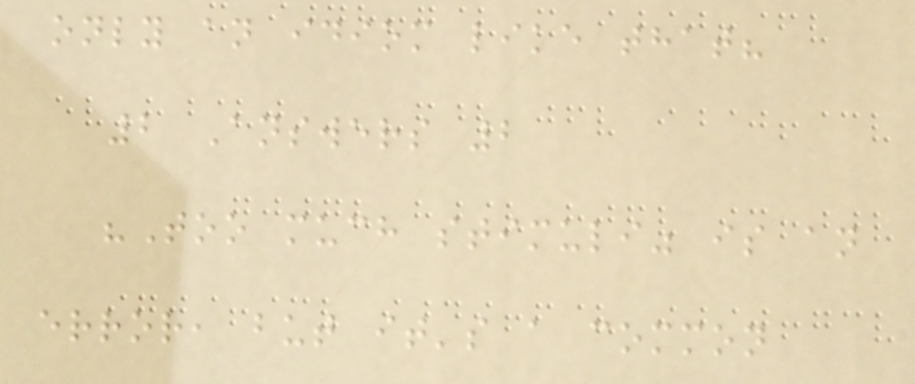only an idiom like that?
2 Answers 2
"Too much stimuli" is an
error, but it's a common
